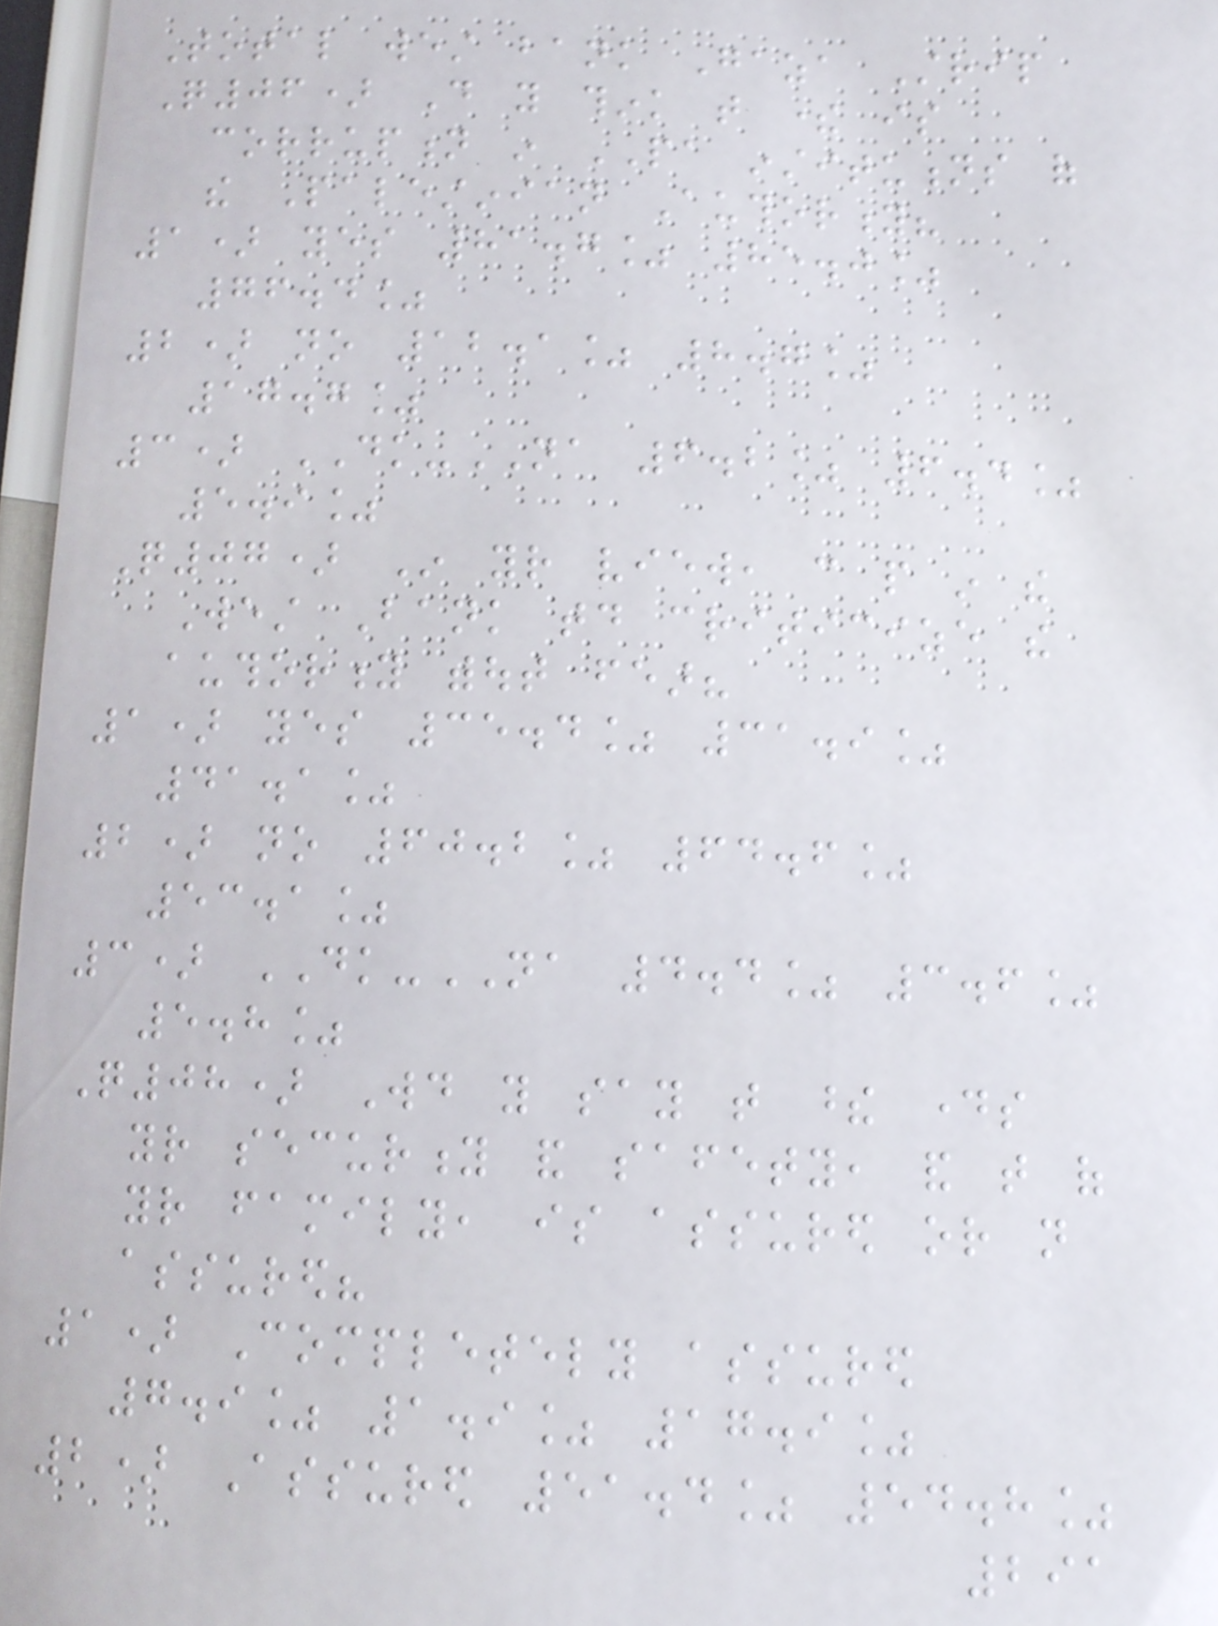Total west bank Gaza Strip
Q06) Do you think that there is
corruption in PA institutions of
the Palestinian Authority?
1) yes 81.7% 85.0%
76.4%
2) no 12.1% 8.7%
17.7%
3) DK-NA 6.2% 6.4%
5.9%
Q07) In your view, can people in the
West Bank today criticize the
authority without fear?
1) yes 35.4% 31.9%
41.1%
2) no 60.2% 64.6%
53.1%
3) DK-NA 4.4% 3.6%
5.8%
Q08) Would you say that these days
your security and safety, and that of
your family, is assured or not
assured?
1) Completely assured
7.9% 1.9% 17.9%
2) Assured 51.4% 54.8%
291
